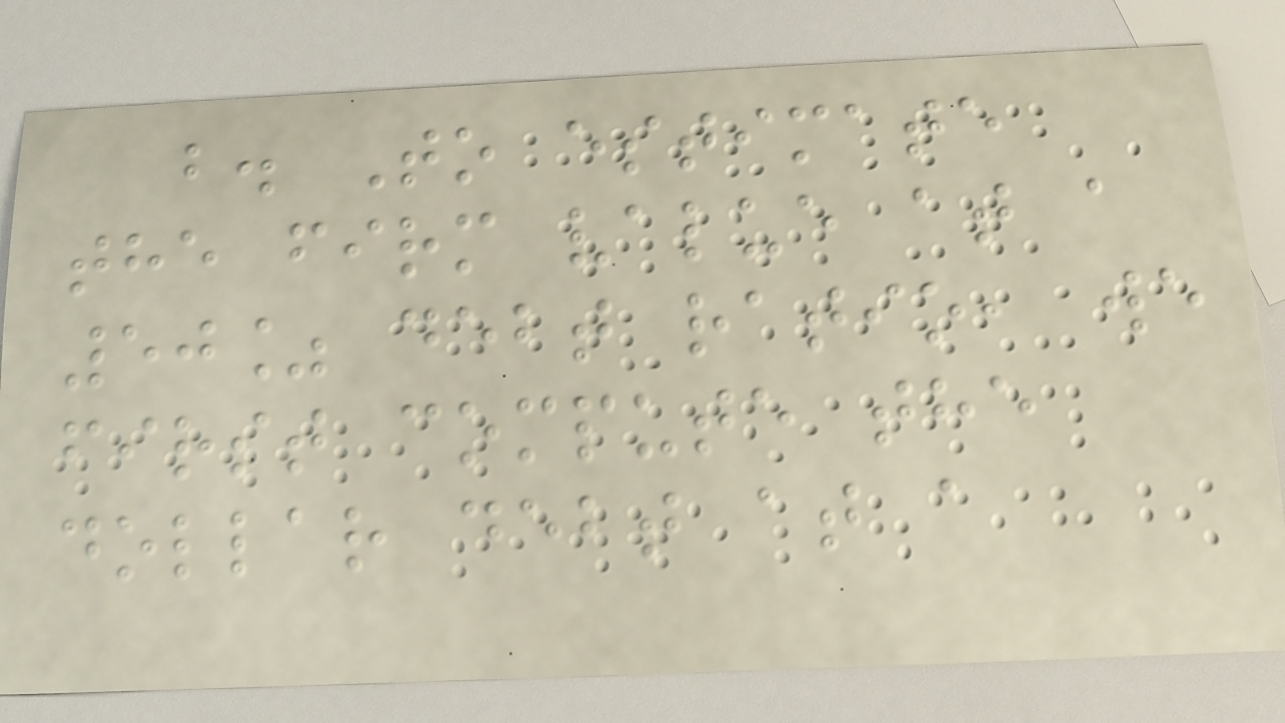b. To estimate
the firm value at a
50% debt ratio, we
first compute the
dollar debt at a
